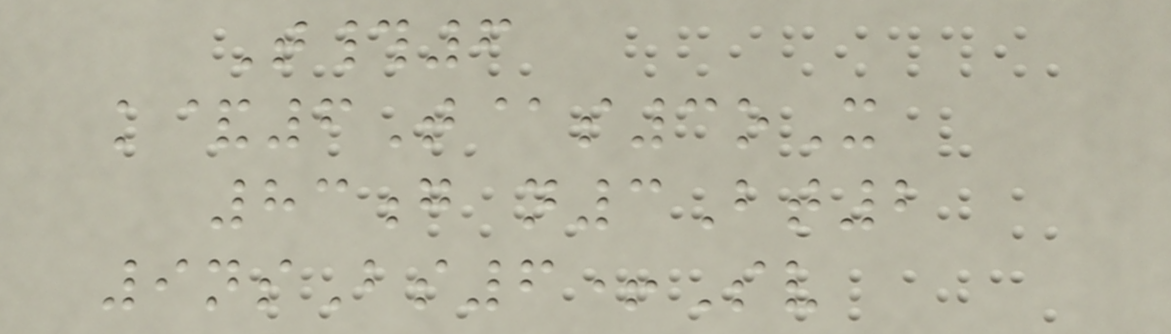T#6
k&6T@s3oX
83g n3Bt2
9nsBs6+Sv
